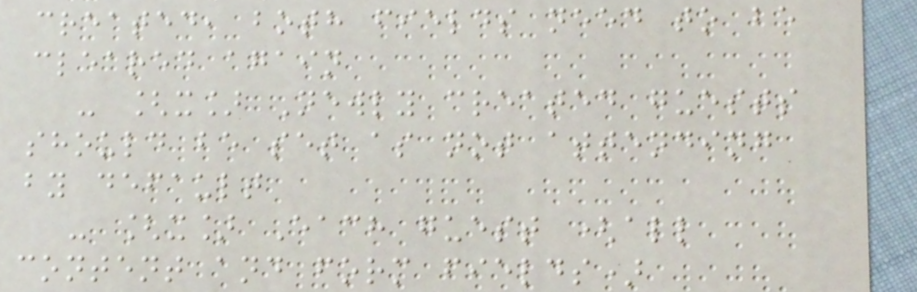created, both fields need to be
cleared again
- [x] Newly created guests
should be set as not attending
by default
- [x] Each guest (all
content and form fields)
